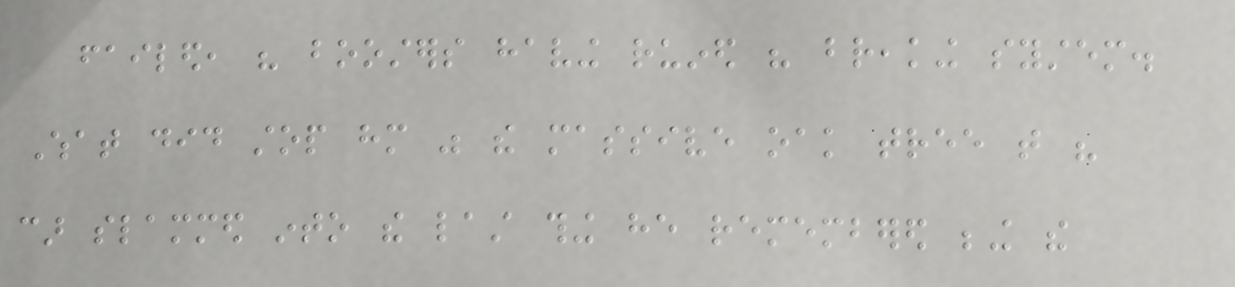failed, his boosters having ruined his breaking system.
What did stop him was the massive oak tree that his
car slammed into the last thing he remembered being the
